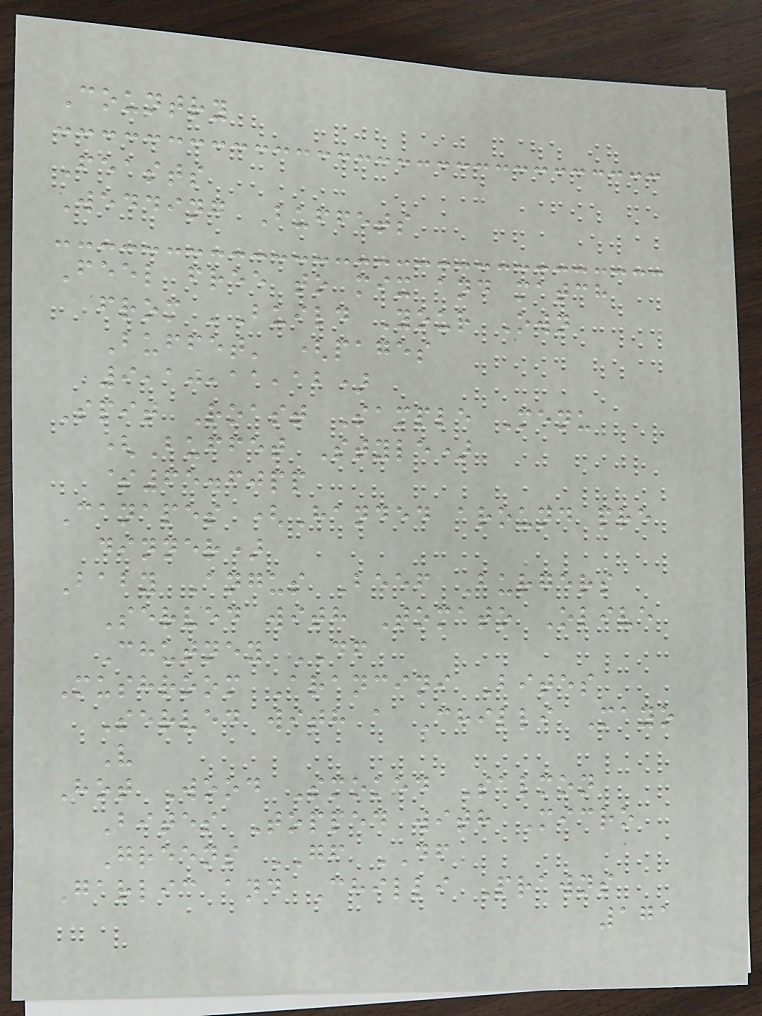Country
Feasts
Wedding Buffets
Feel free to mix and match
from 'Build Your Own
Buffet' (pages
9,10,11,12)
Spit Roast Sample Menu
(Buffet Style)
$65.60pp
Canapes (Handed around pre
dinner)
Baby Angus Beef Burgers
Served with Tomato Olive
Chutney DF
Mushroom Arancini Bites
Served with a Chilli Mayo
V
Hot Wood Smoked Salmon
Bites Topped with Micro
Greens GF DF
Garlic and Chilli Prawns
171
